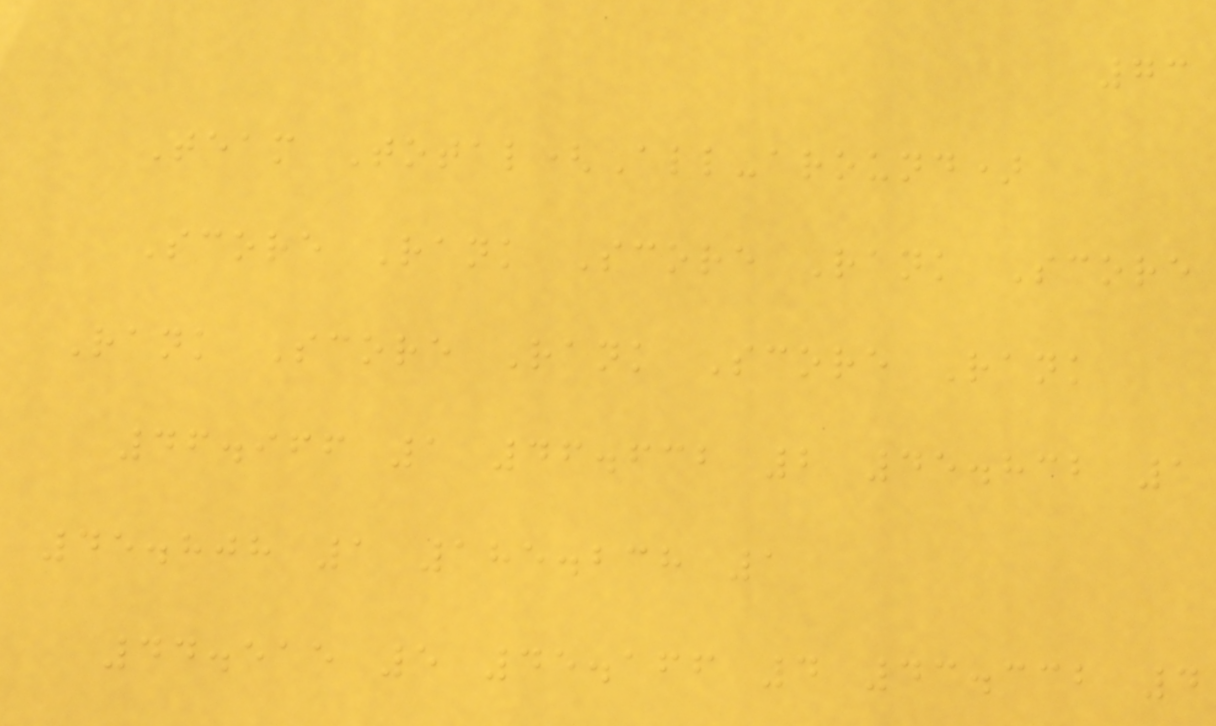73
Team Total(All-around)
Score Rank Score Rank Score
Rank Score Rank Score Rank
46.966 1 46.632 2 45.832 1
45.808 1 185.238 1
44.515 5 45.166 4 43.332 4
